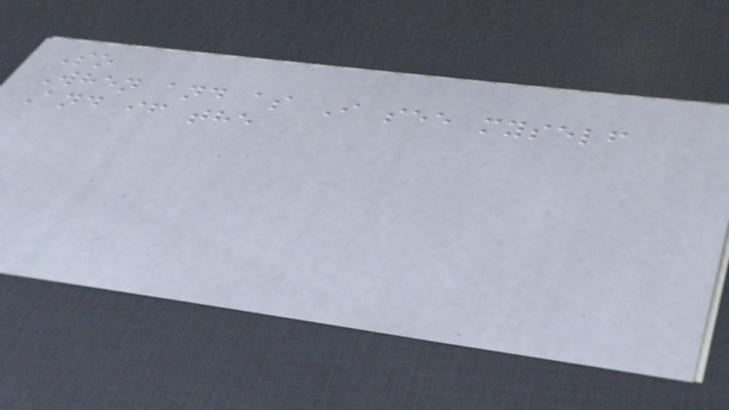So
When and as I see myself
And if the
